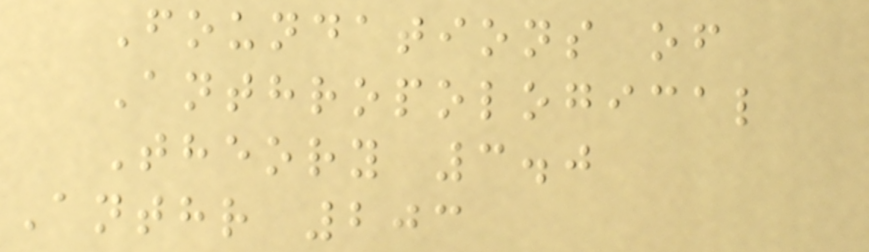Foundations of
Anthropological
Theory 3.0
Anthr 203
